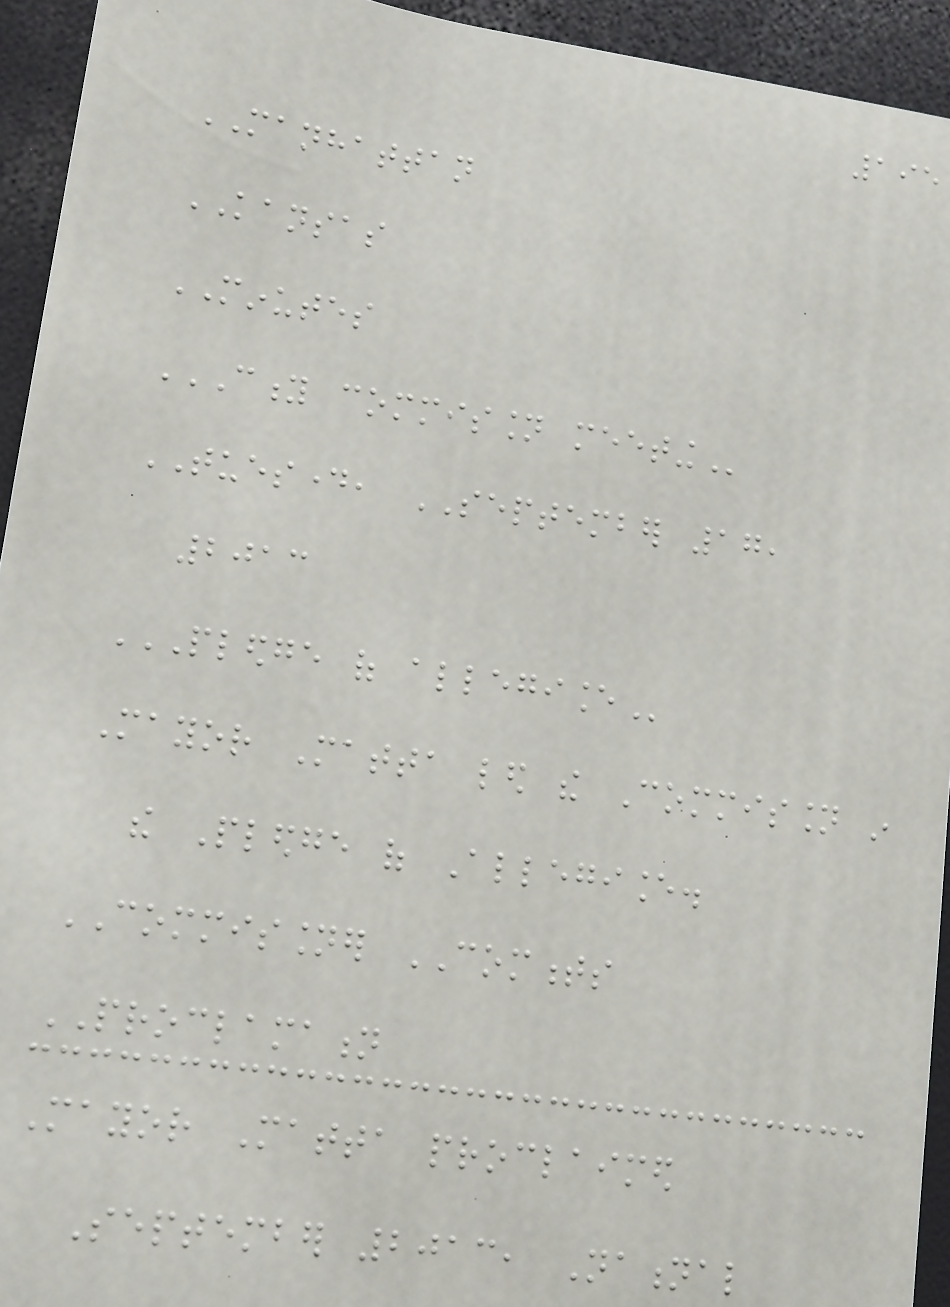195
MANHATTAN
KANSAS
MINUTES
CITY COMMISSION MEETING
TUESDAY, SEPTEMBER 17,
2013
PLEDGE OF ALLEGIANCE
Mayor Matta led the Commission in
the Pledge of Allegiance.
COMMISSIONER COMMENTS
PROCLAMATION
Mayor Matta proclaimed
September 2013, National
